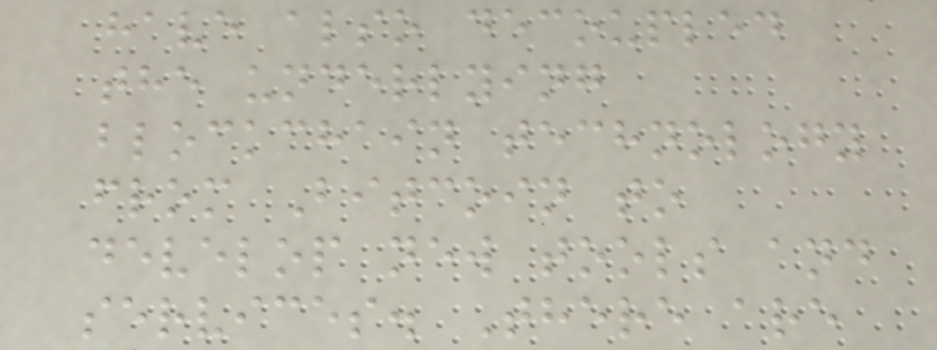have also decoupled
the underlying
blockchain technology
from Bitcoin to
develop new tools and
services. There are
